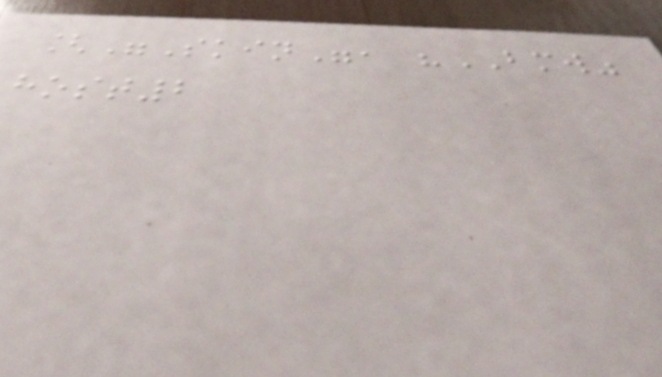["Skin", "BMW"
host2
